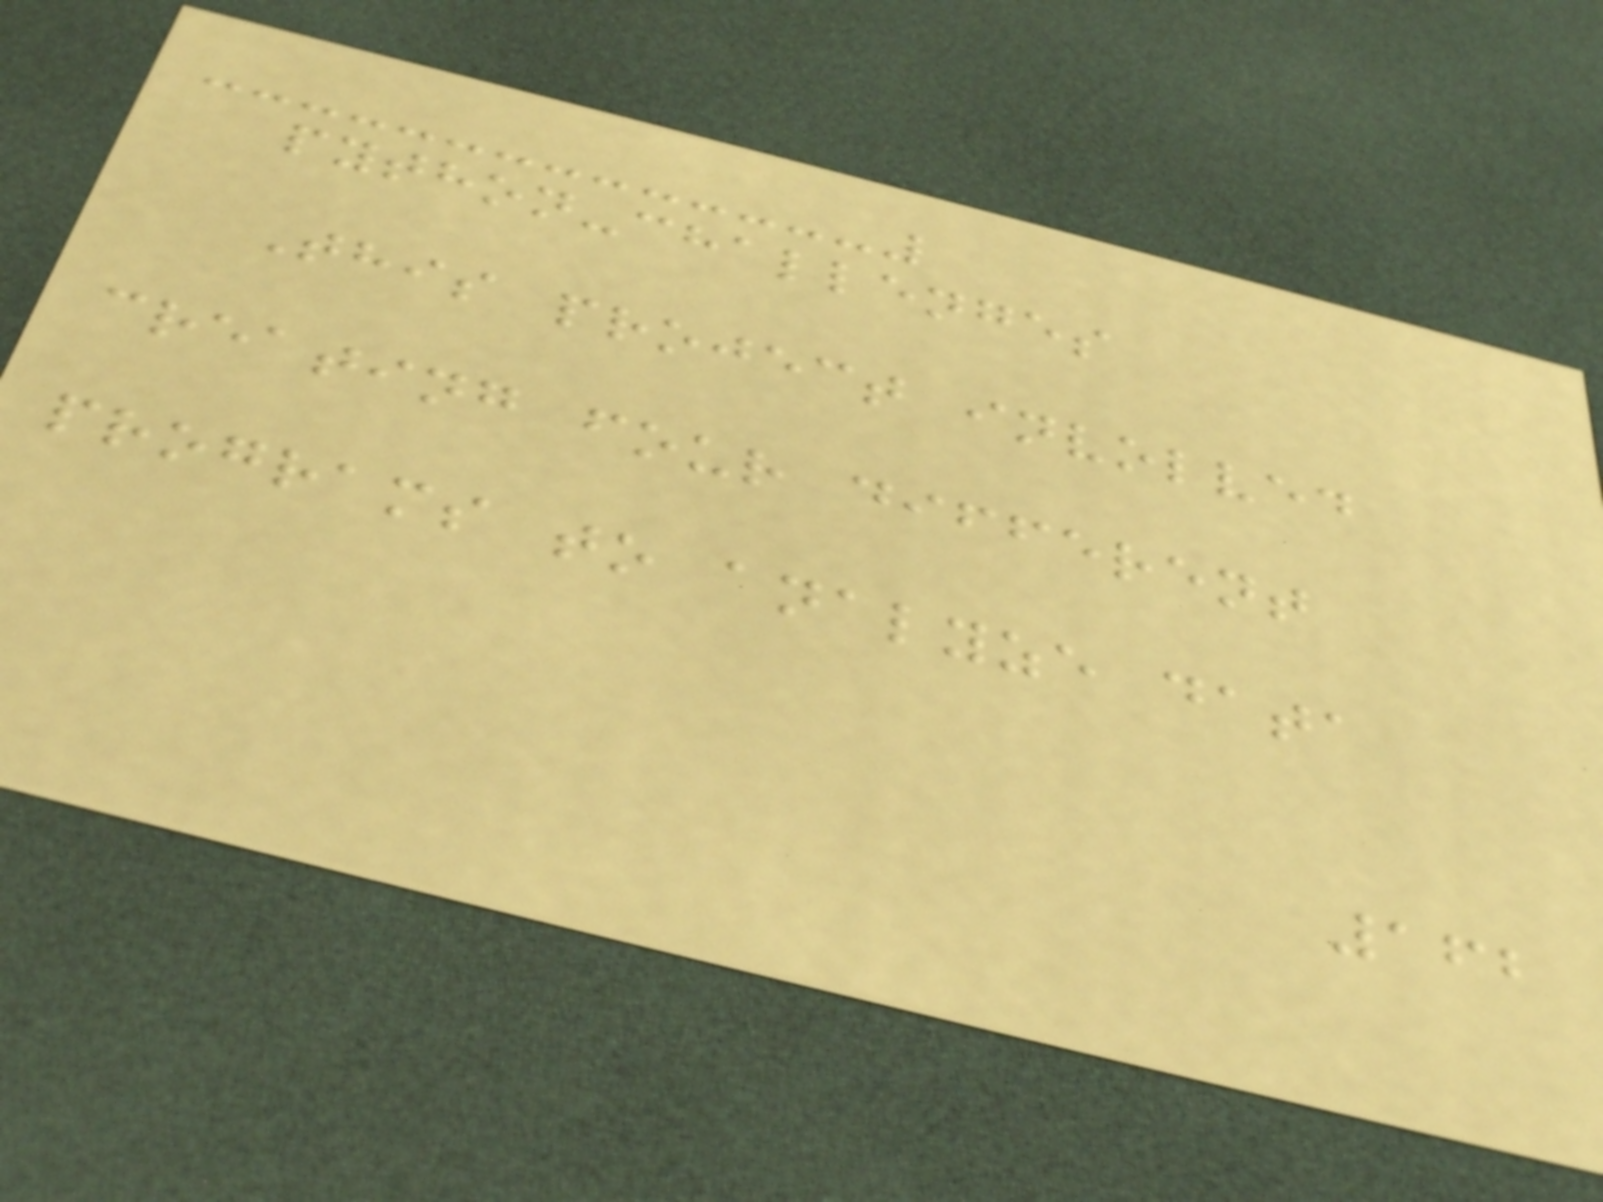python-challenges
This project involved
creating four different
programs to analyze data
162
